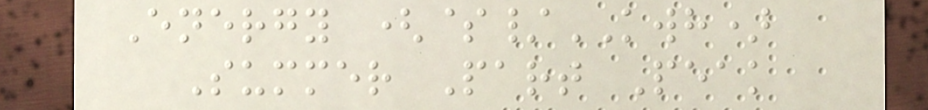Energy ($/KWH)
Summer Part Peak
